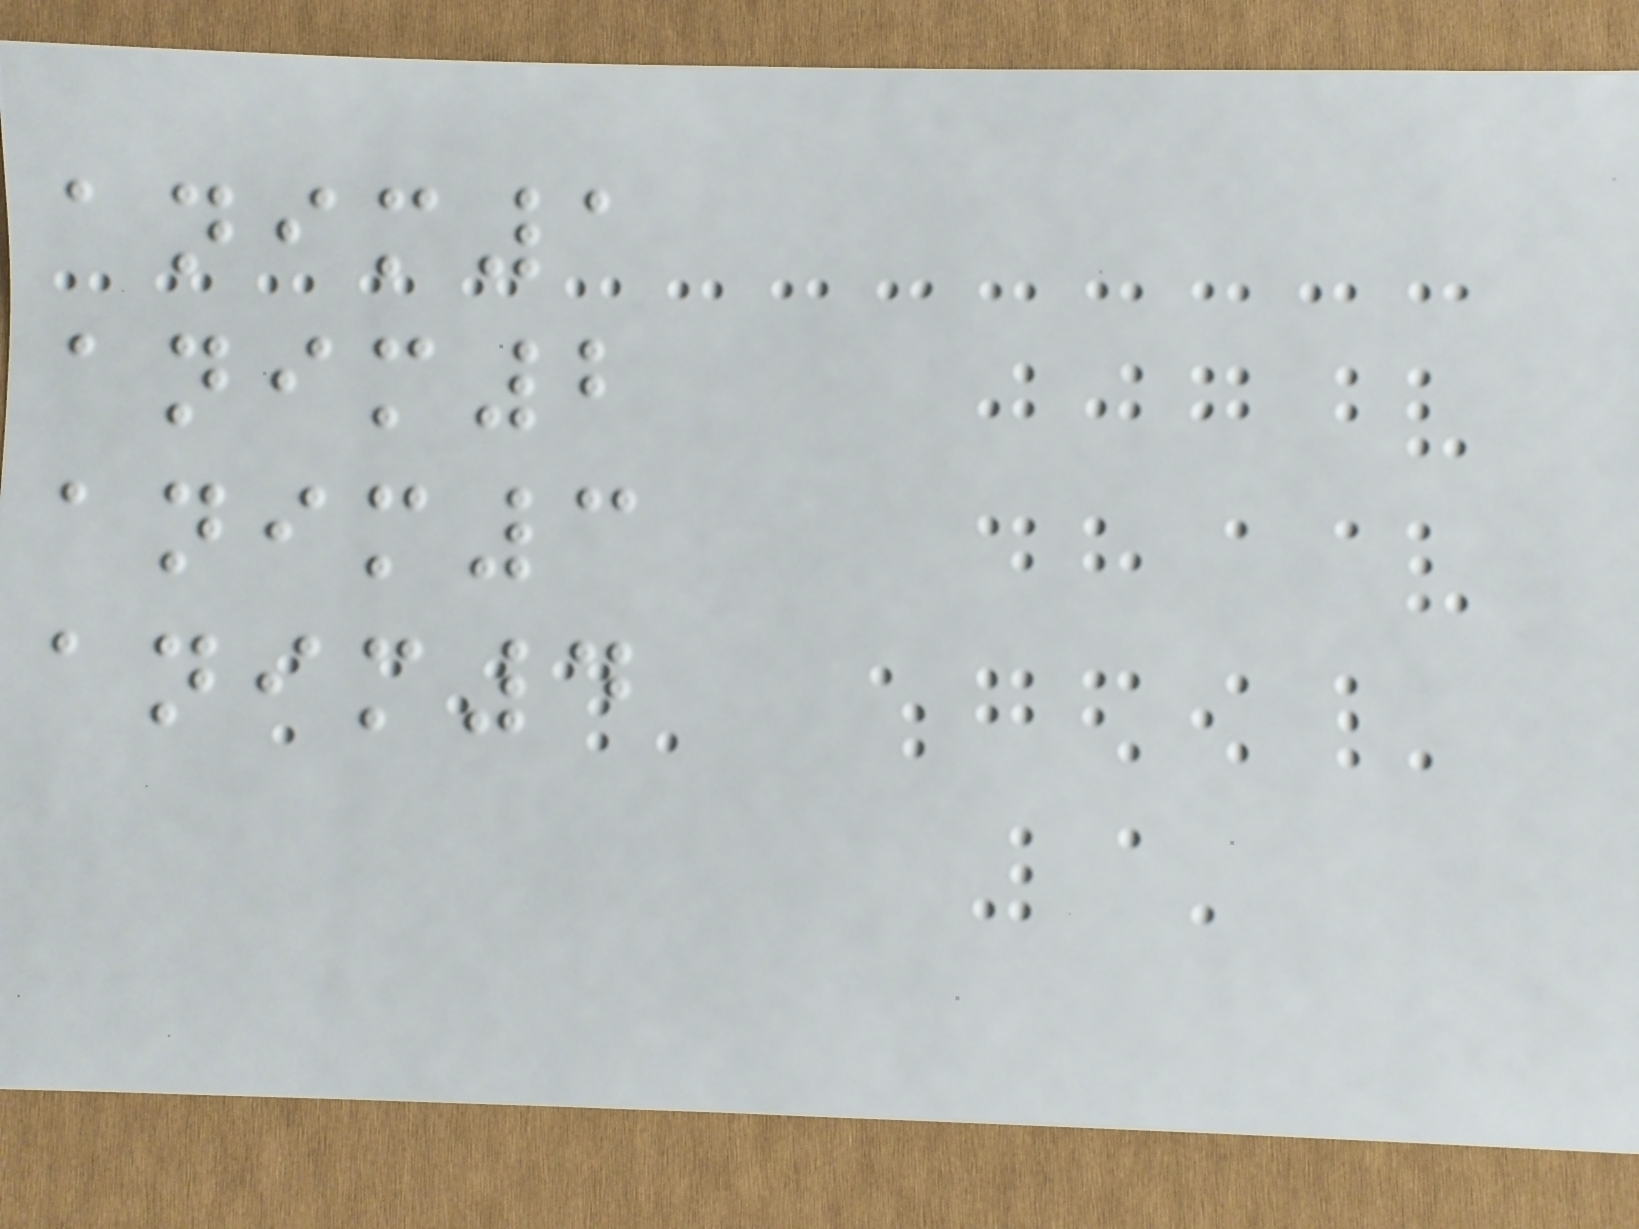anim1
anim2
anim3
anim4
